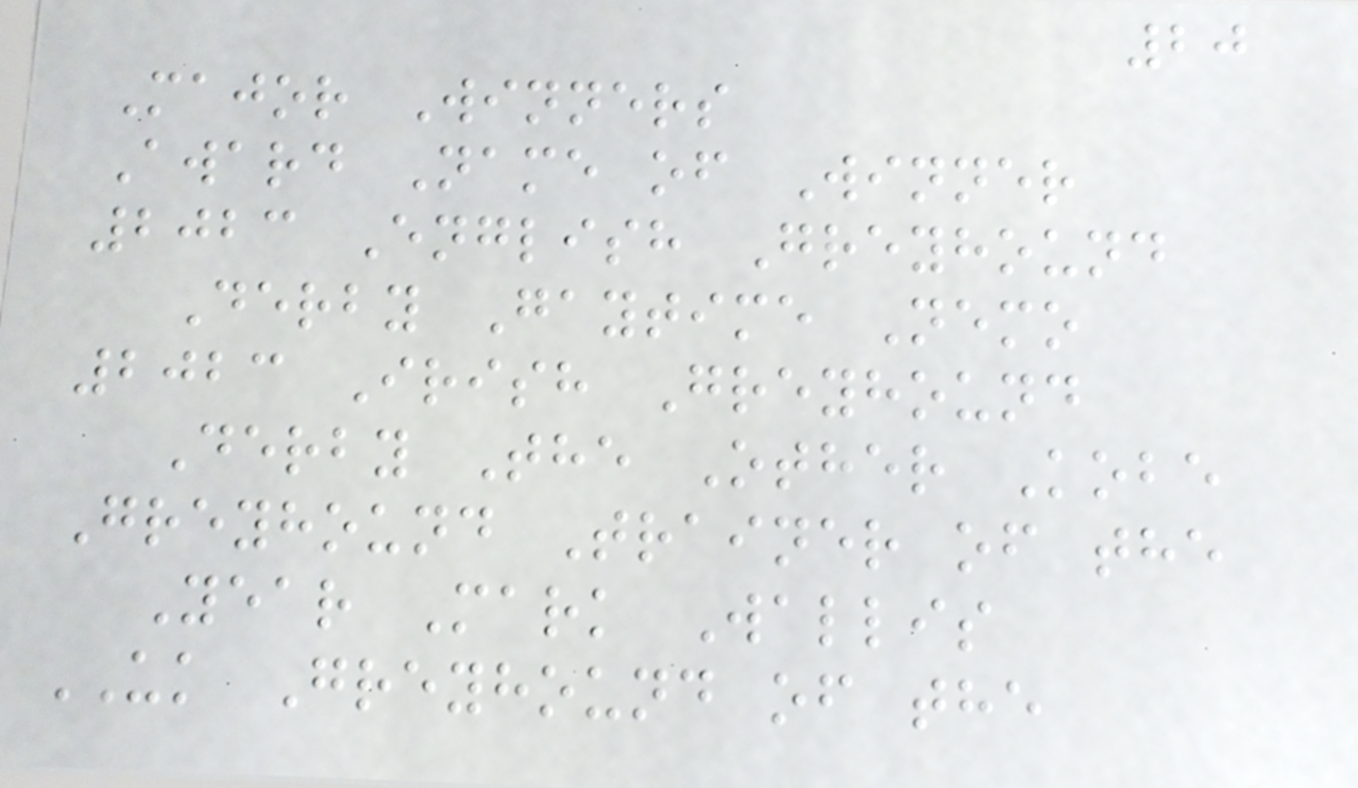20
Major Winners
Award Name of Winner
2023 English Greyhound
Derby Gaytime Nemo
2023 Irish Greyhound
Derby The Other Kobe
Greyhound Trainer of the
Year Mark Wallis
UK Greyhound of the
